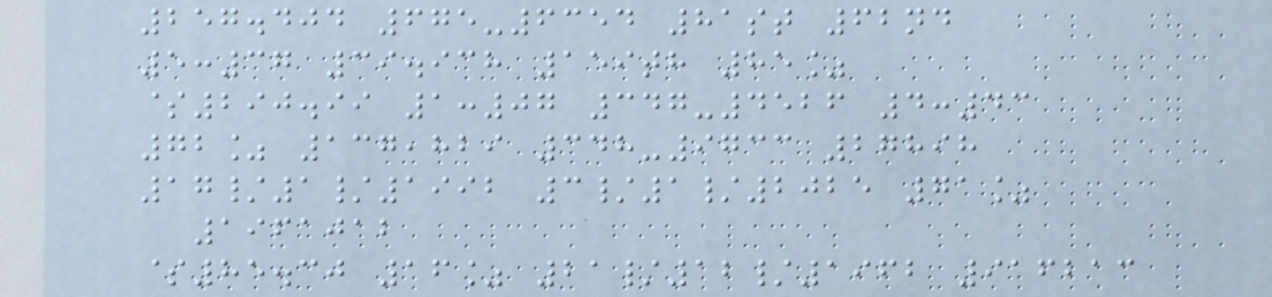257.404 675-6354 81st 62nd
5:37 39.938 159th 85%
$290.99 1:07 347-4526 4:43
72% 137,829 348-9733 27898
17/1/1992 3/1/2025 71%
1961012
$85.30 16% 21/12/1962 916213
